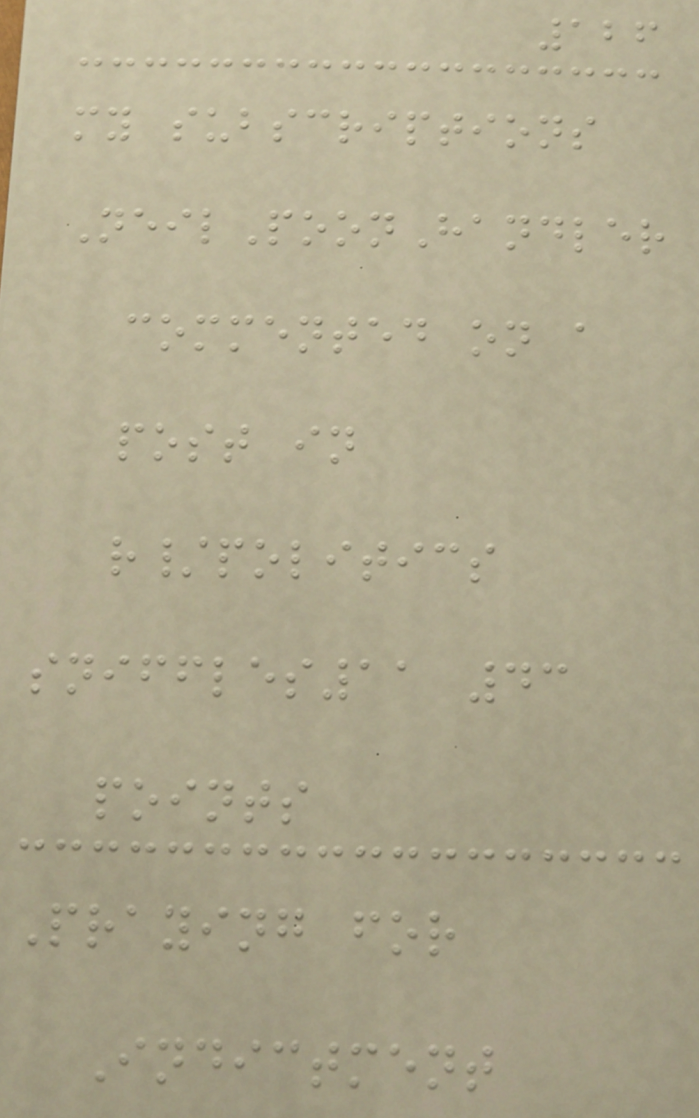126
my subscriptions
NeilPoonHandler
commented on a
post in
r/politics
sniffles11 43
points
Praying for
Indictment
